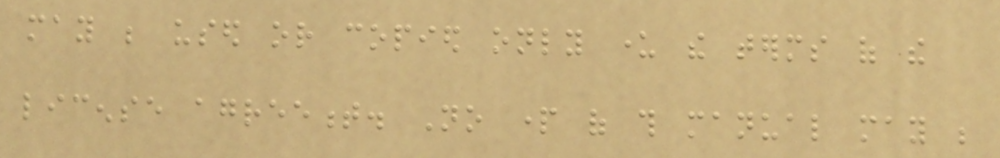may be used or copied only under the terms of the
license agreement. No part of this manual may be
